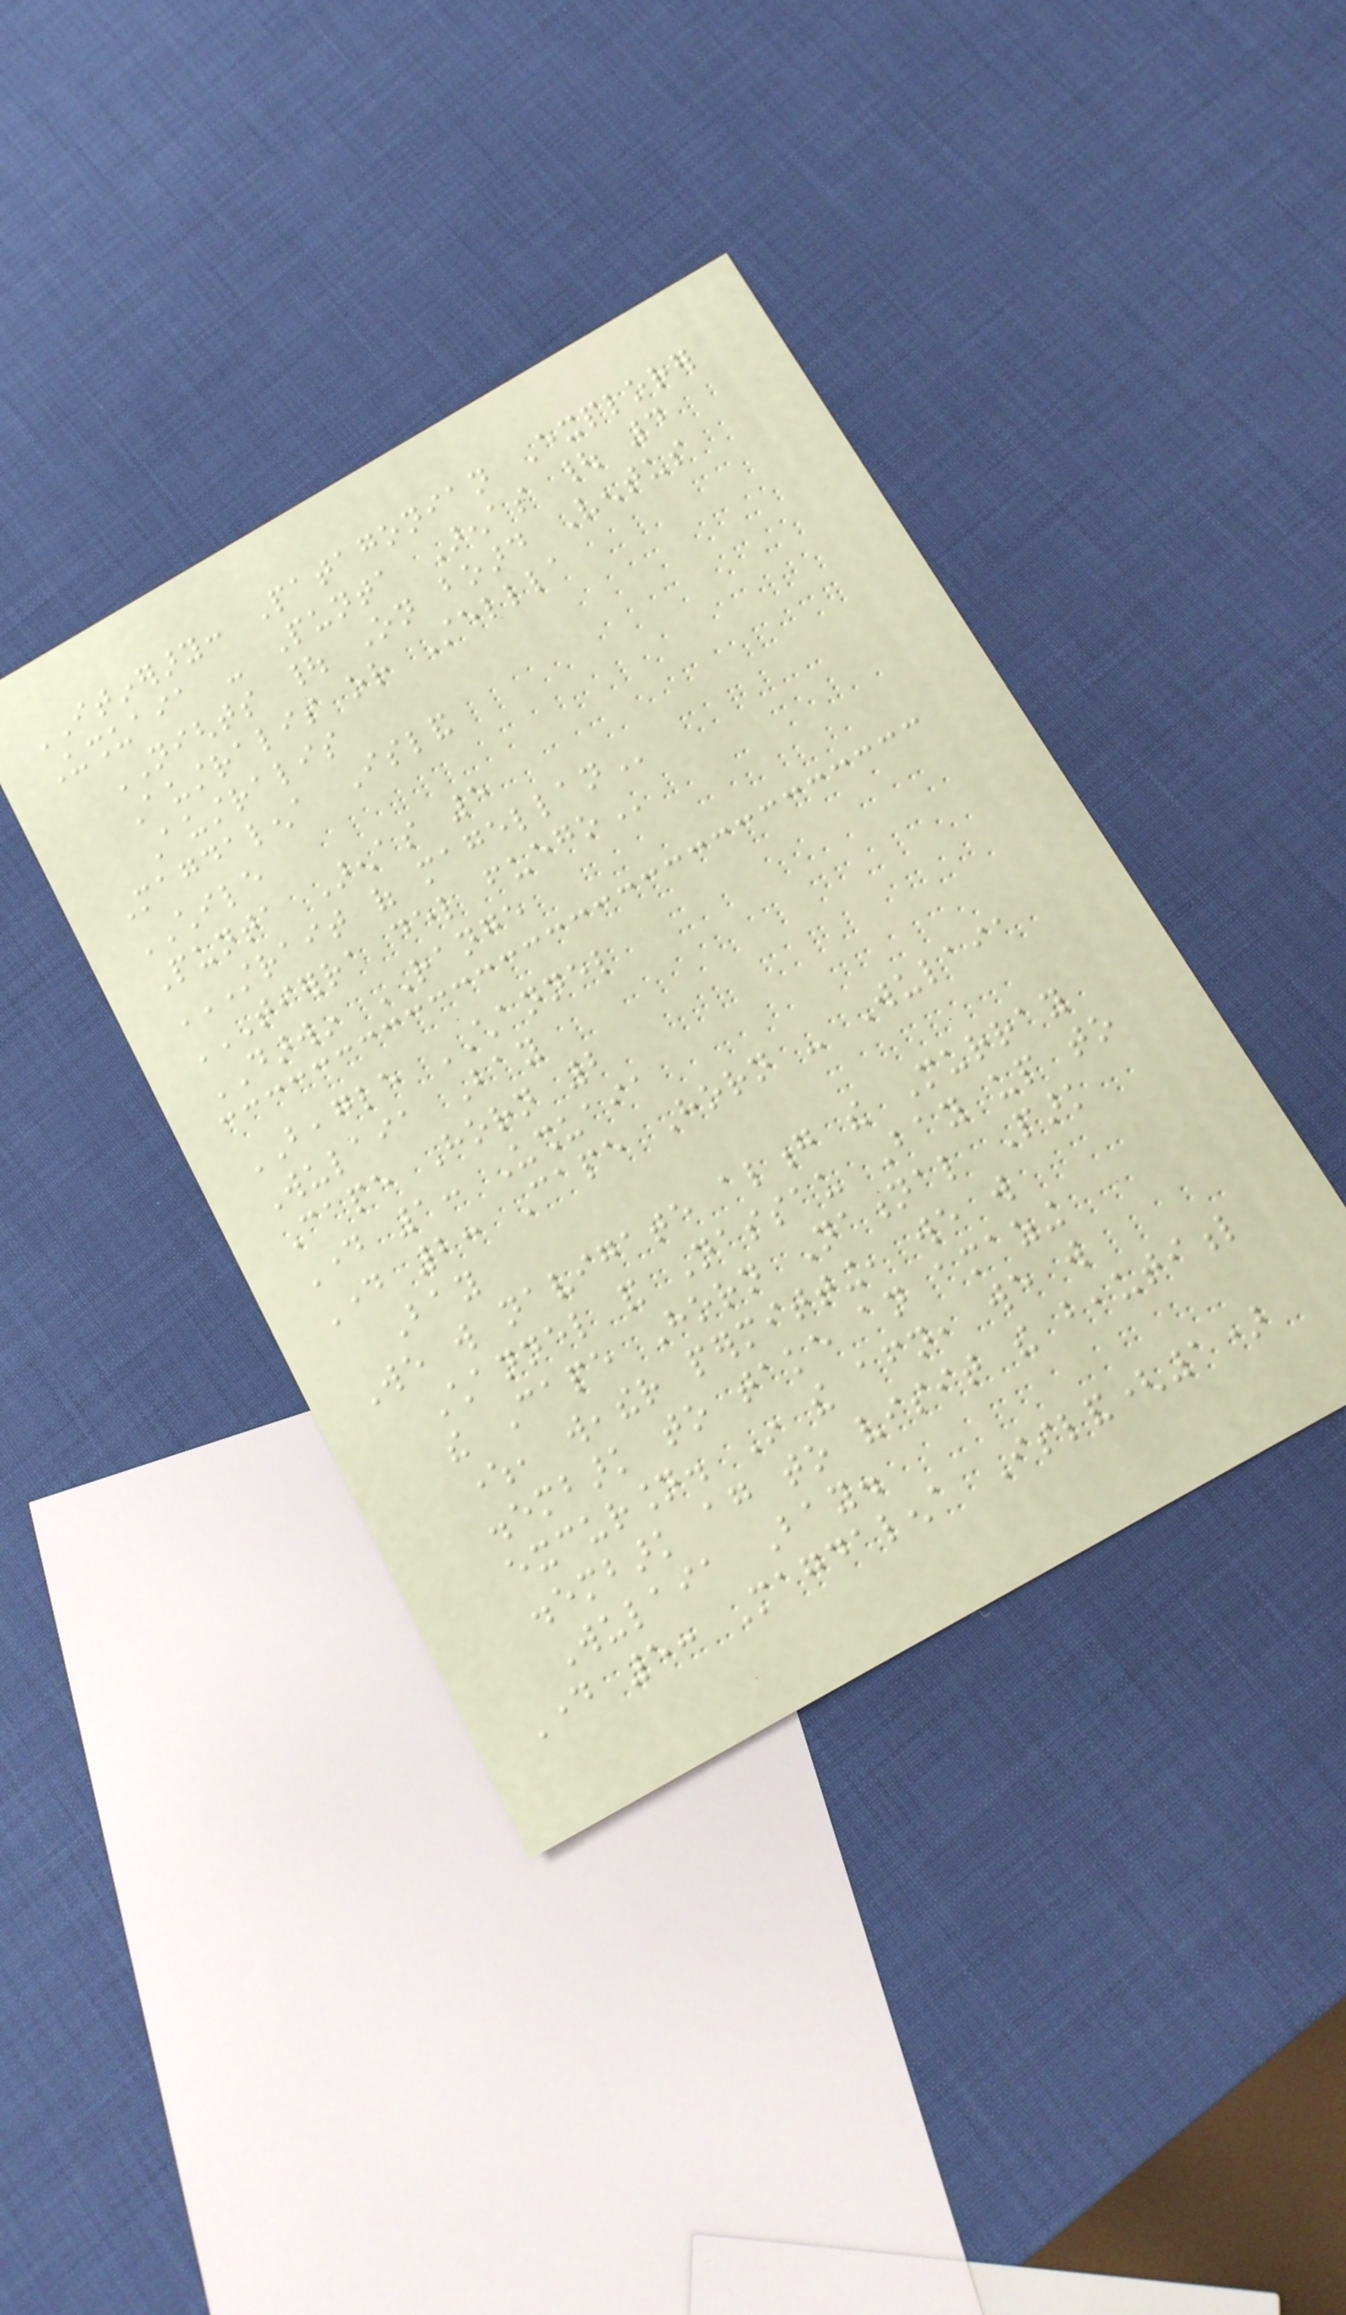ITINERARY: Patagonian Explorer
Ushuaia - Punta Arenas | 4
NIGHTS | On board Ventus
Australis or Stellla
Australis
Magdalena Island
CHILE
Punta Arenas 5
STRAIT OF MAGELLAN
TIERRA DEL FUEGO
DARWIN RANGE
BEAGLE CHANNEL
Wulaia Bay
Cape Horn 2
Day 1: Ushuaia
Day 2: Cape Horn - Wulaia
Bay
We will navigate along the Murray
Channel and Nassau Bay up to
the Cape Horn National Park
where, weather permitting, we will
disembark to take an amazing
excursion. In the afternoon, we will
disembark again to visit the beautiful
Wulaia Bay.
Day 5: Magdalena Island(1)
